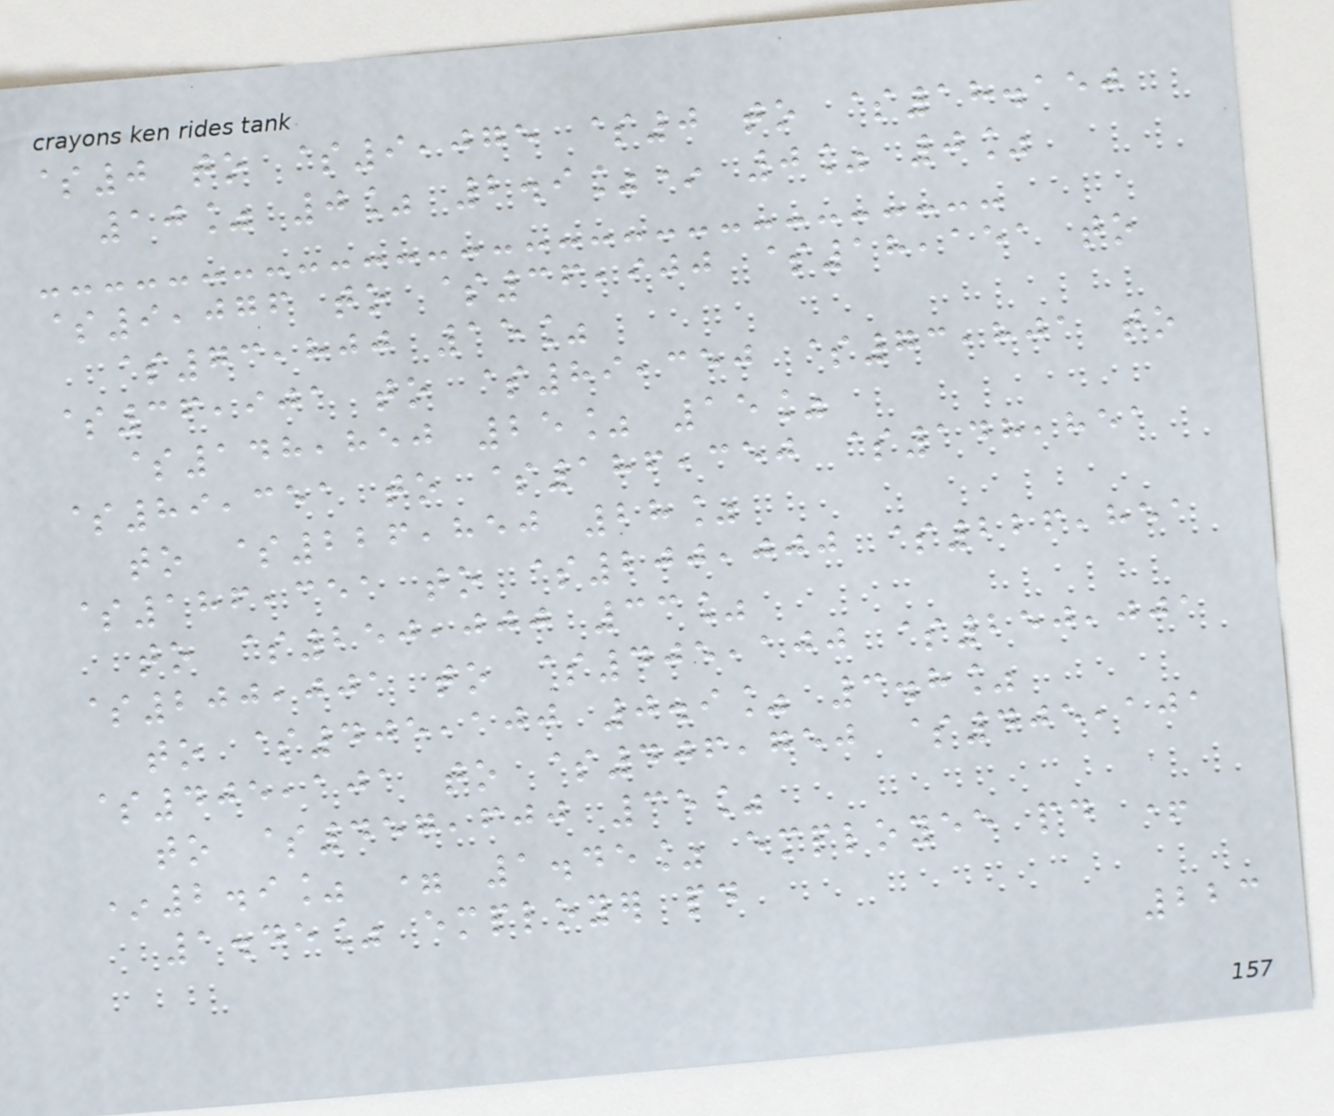$0 to $9,075 $0 to $18.150
10% 0% 2.9%* 0% 0%
$9,076 to $36,900 $18,151 to
$73,800 15%
$36,901 to $89,350 $73,801 to
$148,850 25% 15%
$89,351 to $186,350 $148,851
to $226,850 28%
$186,351 to $200,000 $226,851
to $250,000 33%
$200,001 to $405,100 $250,001
to $405,100 0.9% 3.8%
$405,101 to $406,750 $405,101
to $457,600 35%
*2.9% = 1.45% employee paid +
1.45% employer paid
223
